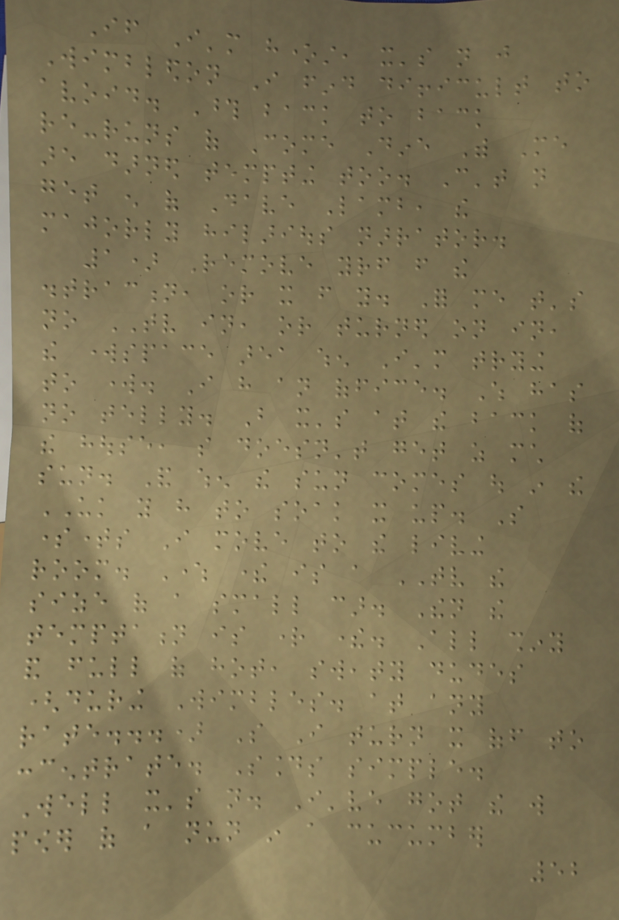If I'm honest, it's not just
Wimbledon I find difficult to
avoid. Those back to back
re-runs of Come Dine With Me
are darned tempting too. Can't not
get enough of Dave Lamb, the
majorly hilarious narrator.
1) Remove yourself from the
distraction, or it from you. For me that's
no TV in, or turned on in,
the workspace area when I'm trying
to work. I have an office. Which has
no telly. But it's at the back of
the house, so doesn't get as much
sun. And when the sun comes out in the
UK you have to soak it up. So
sometimes I move to the living
room. Where there is a TV the
size of a small car. Then the
temptation is right there. All shiny
and full of hot, sweaty dudes
(during Wimbles. at any
rate...) So I turn it off to
concentrate. Sounds simple.
Well it's not. I've got the will
power of a nun in a cucumber
52
